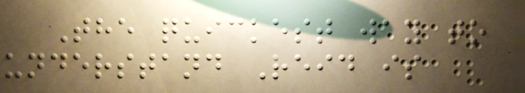The quickest way to
understand Reid is
